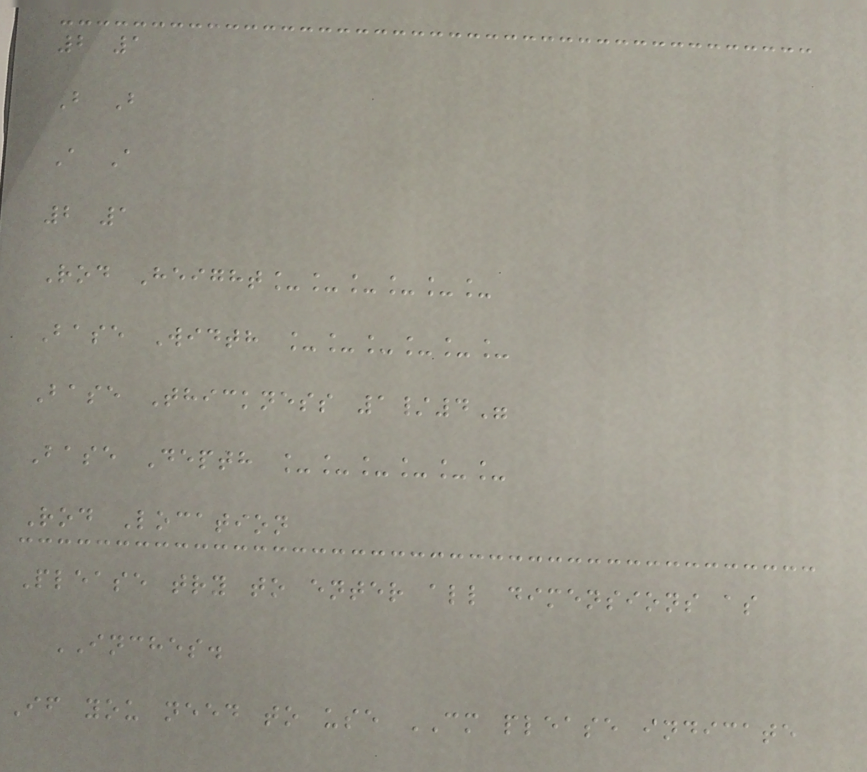2 1
B B
A A
2 1
Rod Height______
Base Width ______
Base Thickness 1/4"
Base Depth ______
Rod Location
Please try to enter all dimensions as
INCHES.
If you need to use CM please indicate
